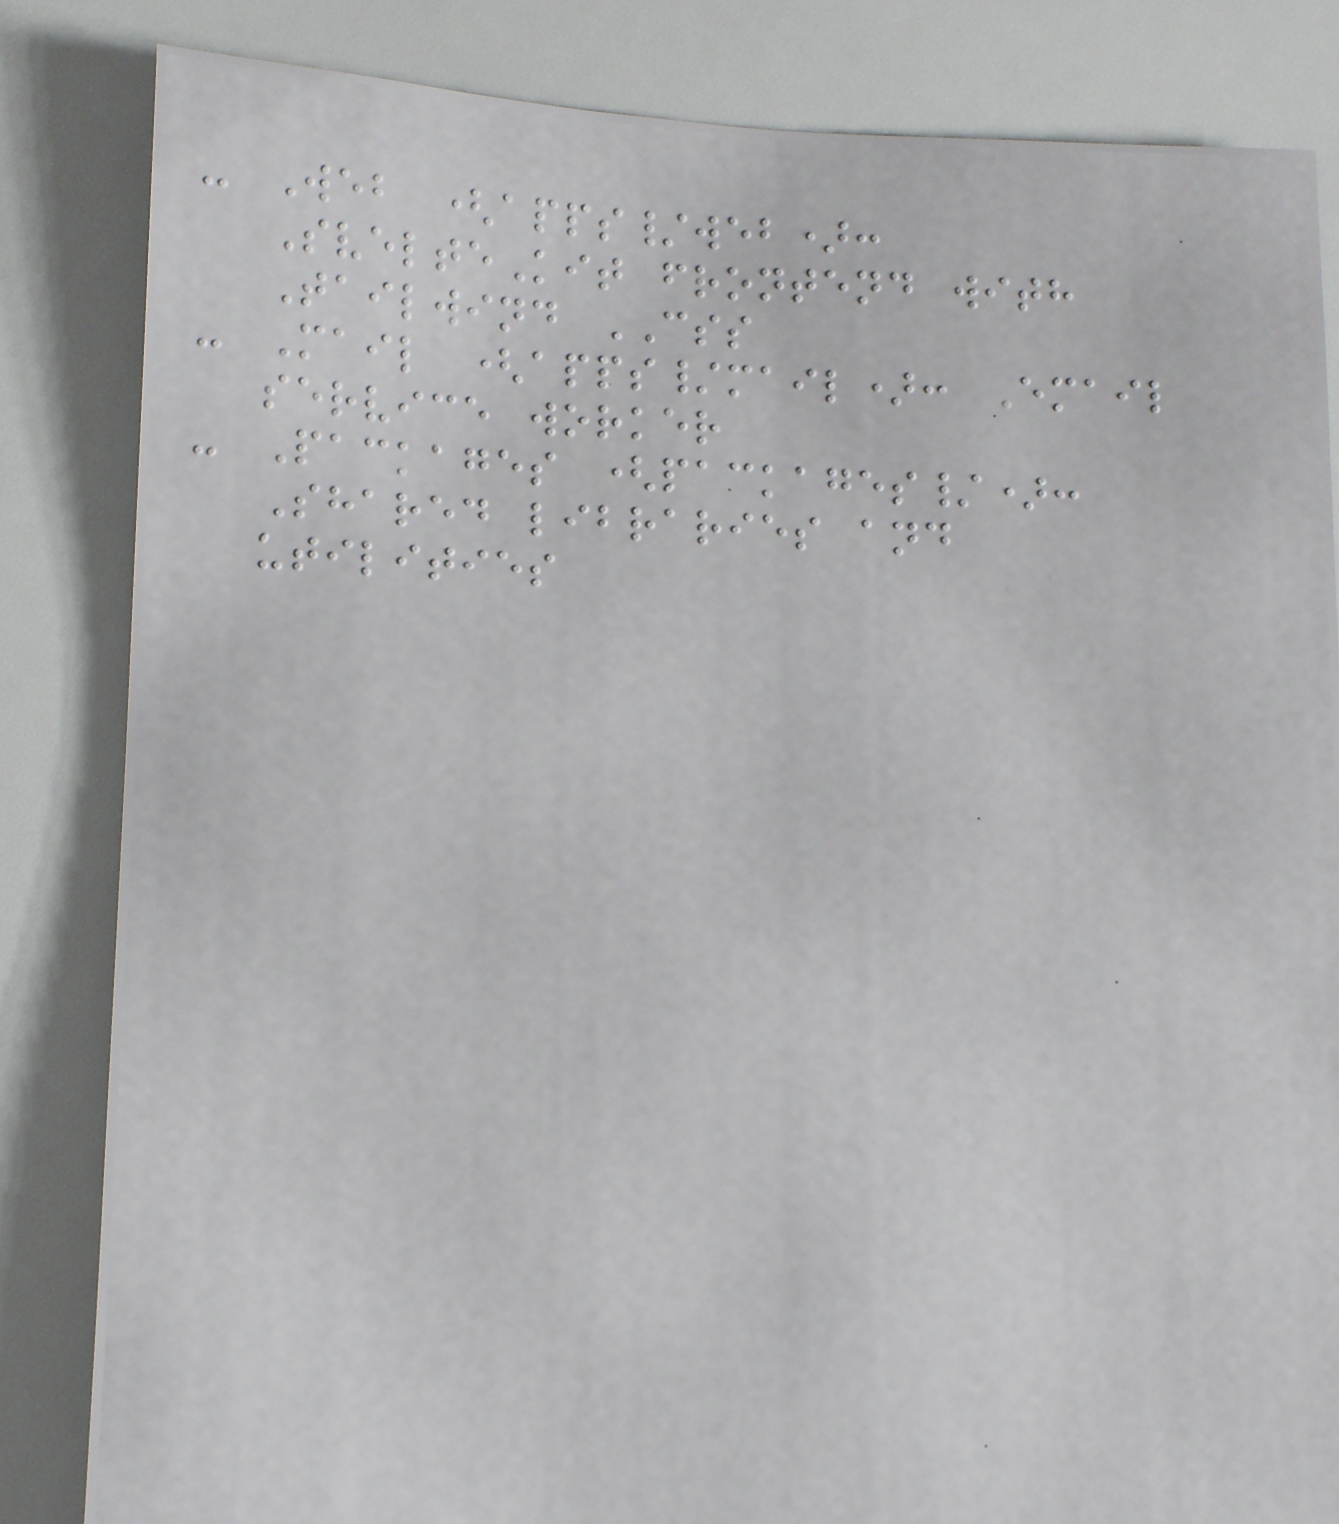- Web (apps/web):
SvelteKit frontend with
Tailwind CSS
- Mail (apps/mail): Email
service worker
- Packages (packages/):
Shared libraries and
utilities
